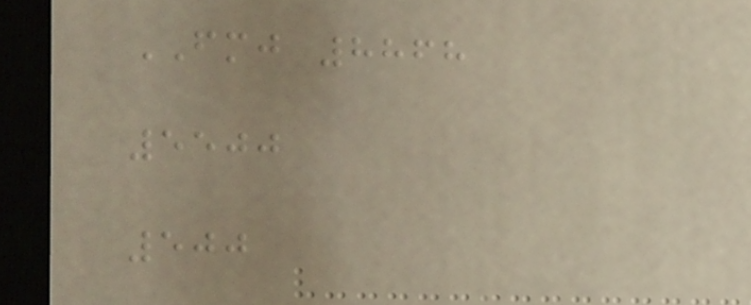FMJ 8868
5500
500
